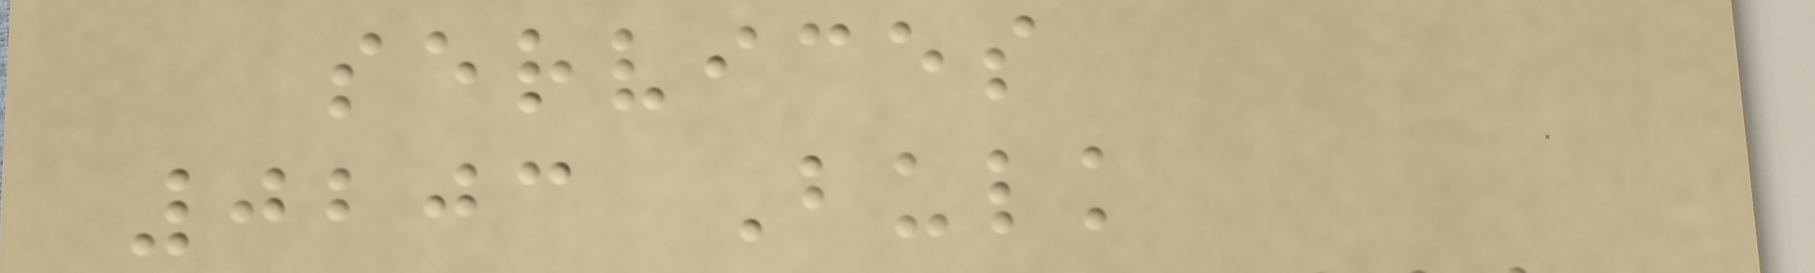services
0203 Bulk
